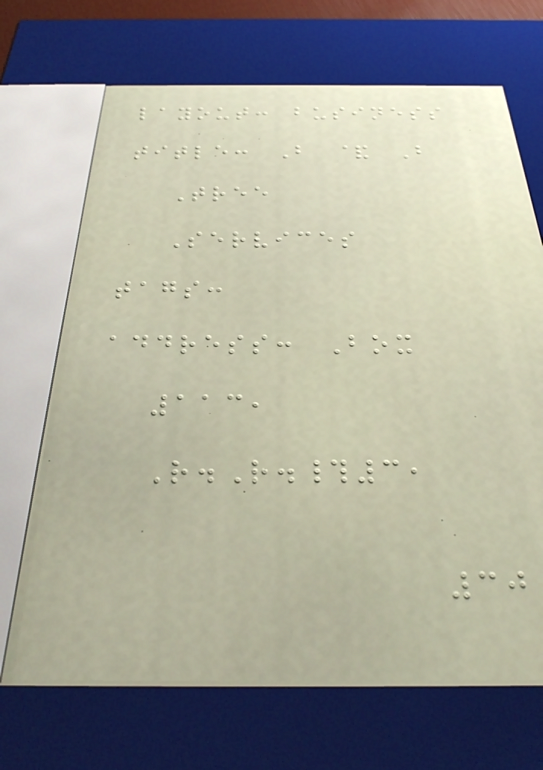layout: business
title: B & B
Tree
Services
tags:
address: Box
113,
R.R.#3,
30
